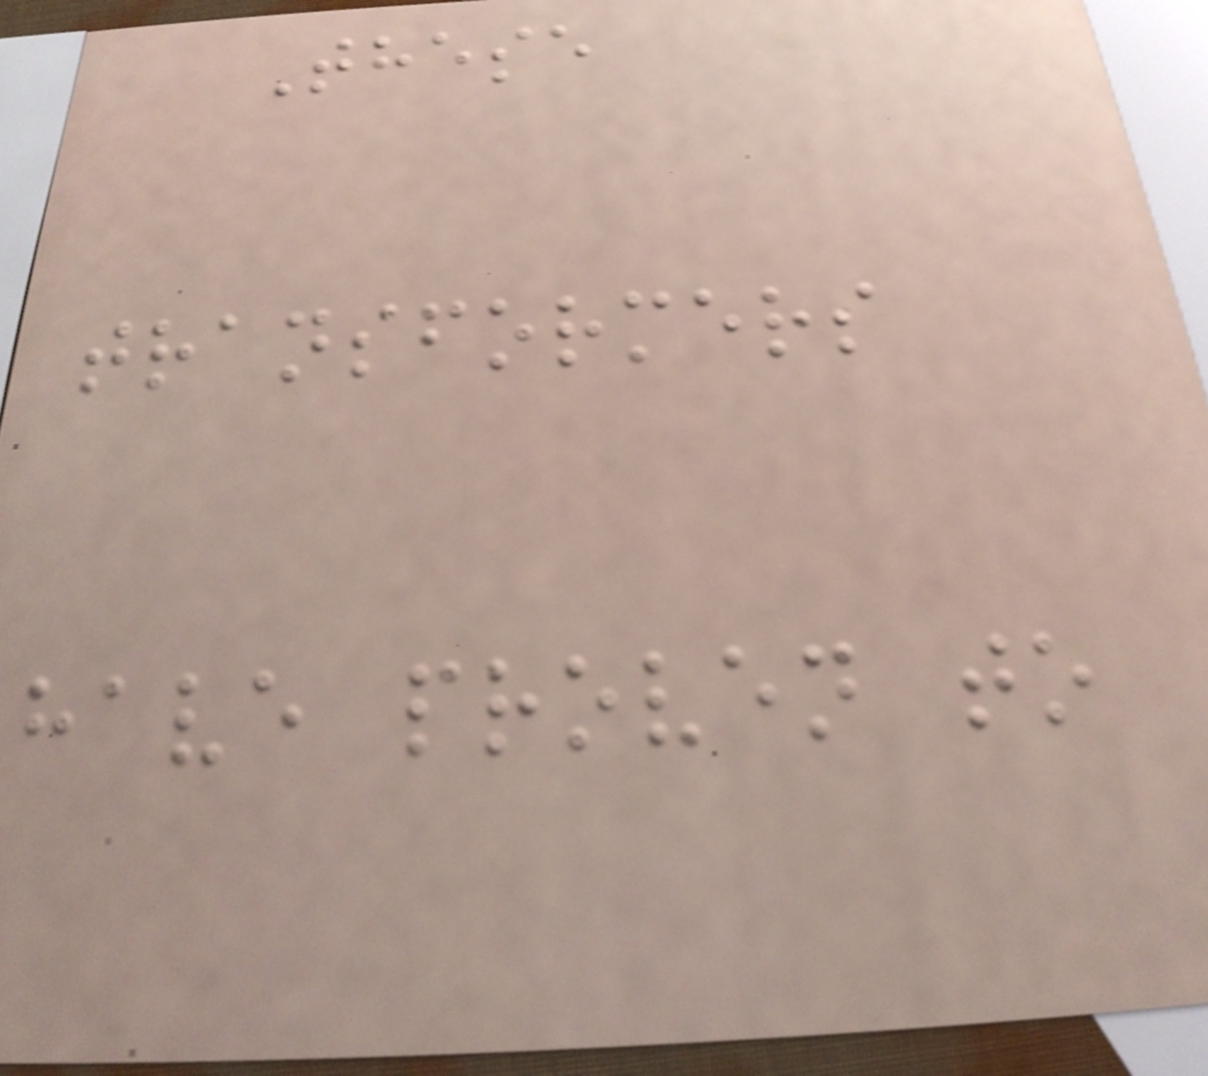These
transformers
have proven to
